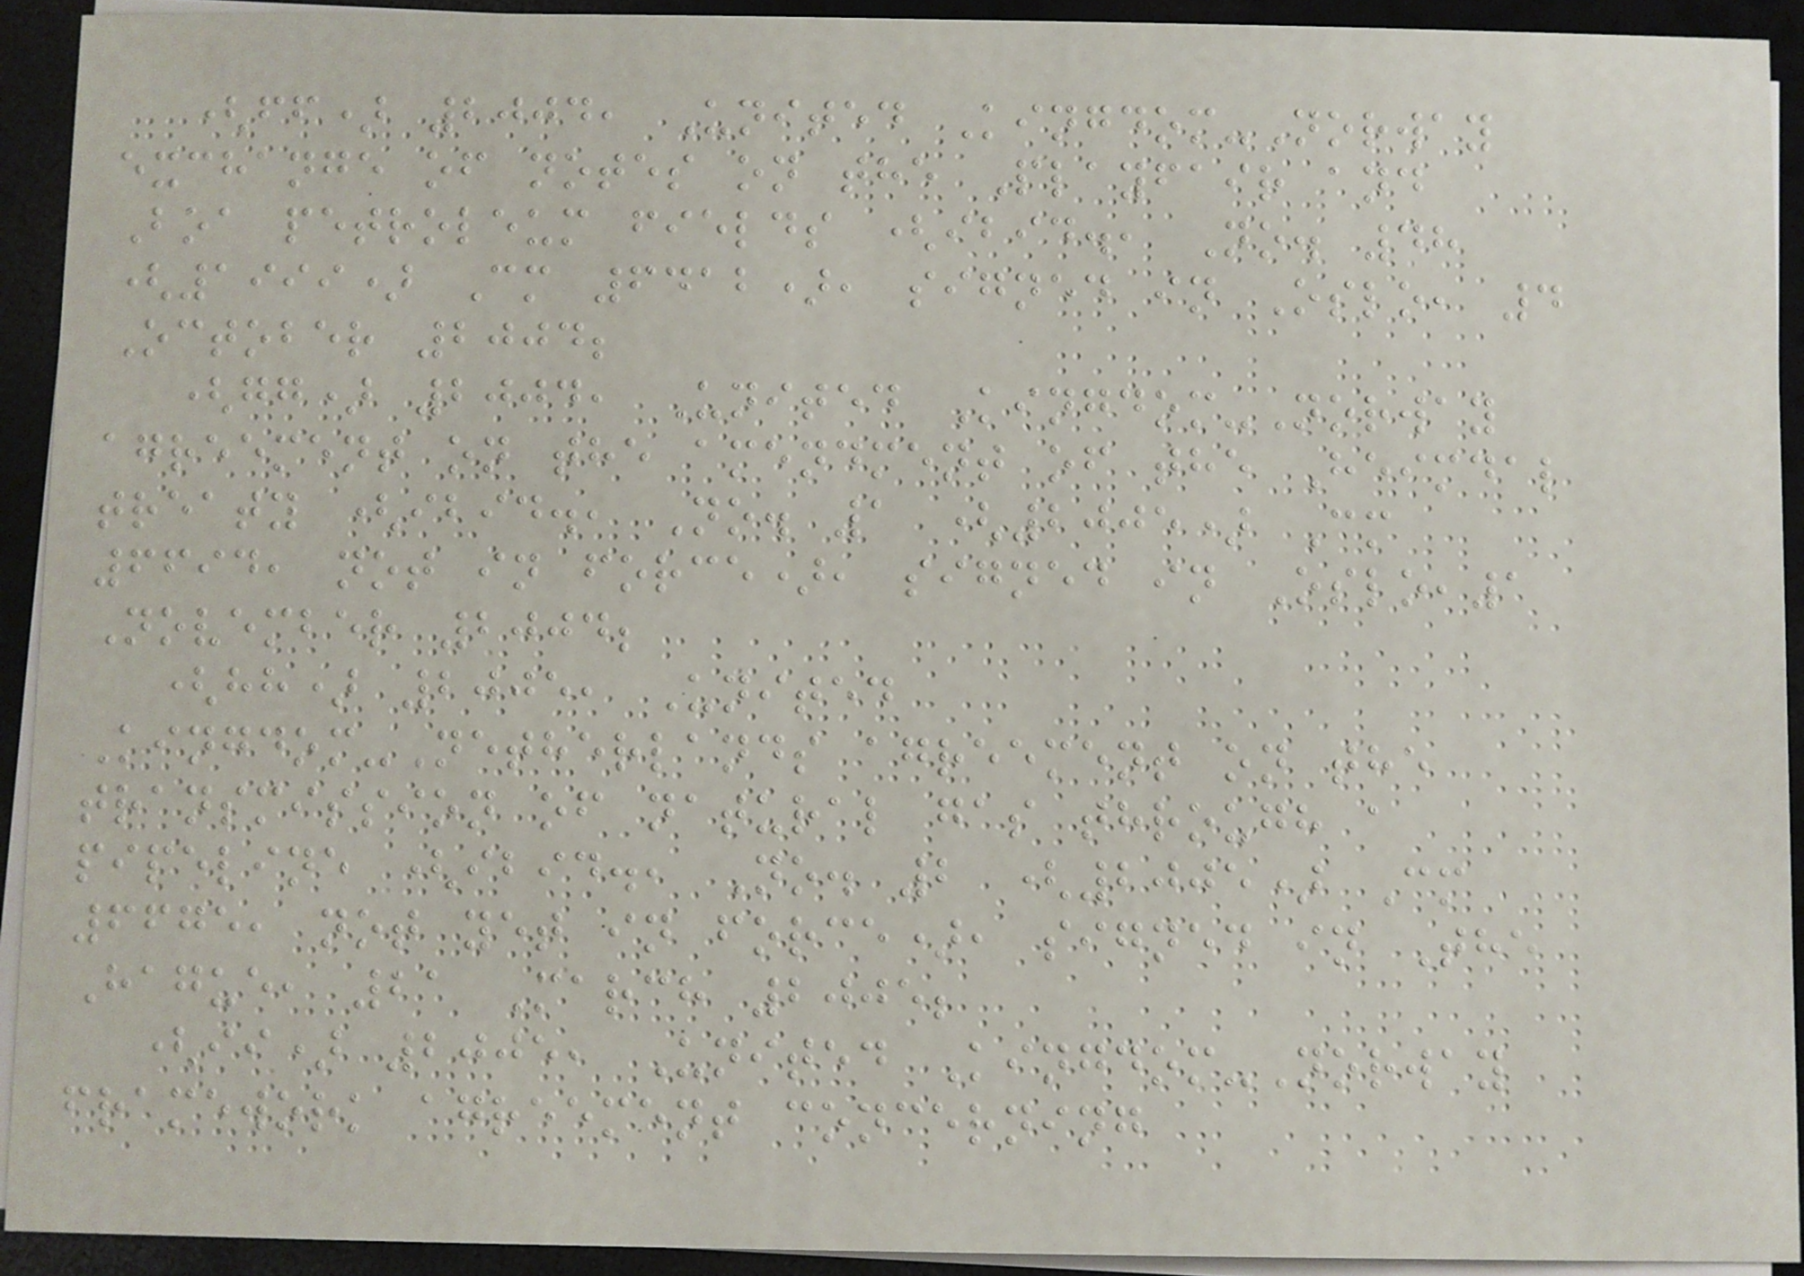(ff) 2004, United Kingdom-Norway
exchange of notes on the Playfair and
Boa petroleum fields (ibid., No. 48
(1999) Cm 6412), signed in Oslo, 4
October 2004;
(gg) 2004, United Kingdom-Norway
agreement on the amendment of the Heimdal
treaty (ibid., No. 1 (2005) Cm
6694, not in force), signed in Oslo,1
November 2004;
(hh) 2005, United
Kingdom-Netherlands agreement on the
transmission of natural gas through a
pipeline (ibid., No. 2 (2005) Cm
6675, not yet in force), signed in The
Hague, 21 March 2005;
(ii) 2005, United Kingdom-Norway
framework agreement concerning
